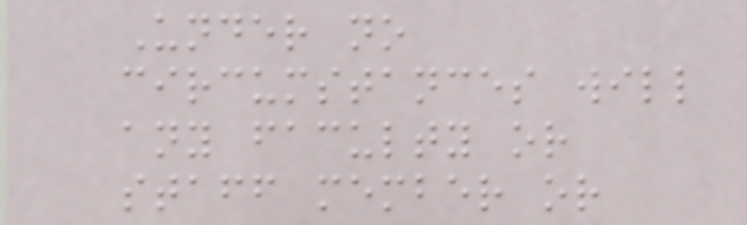Under no
circumstances will
any faculty or
staff member or
